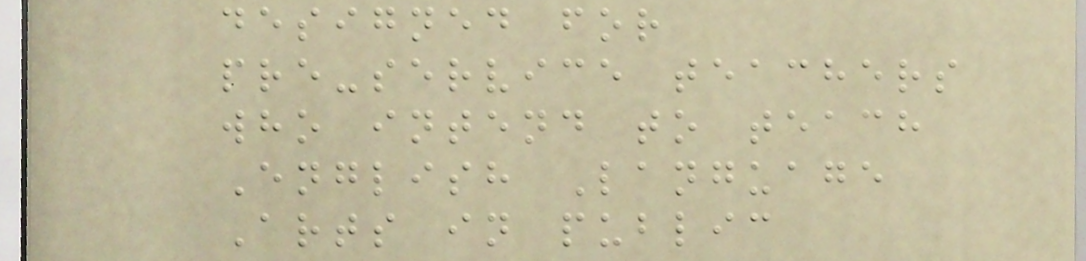designed for
pre-service teachers
who intend to teach
English Language
Arts in public
